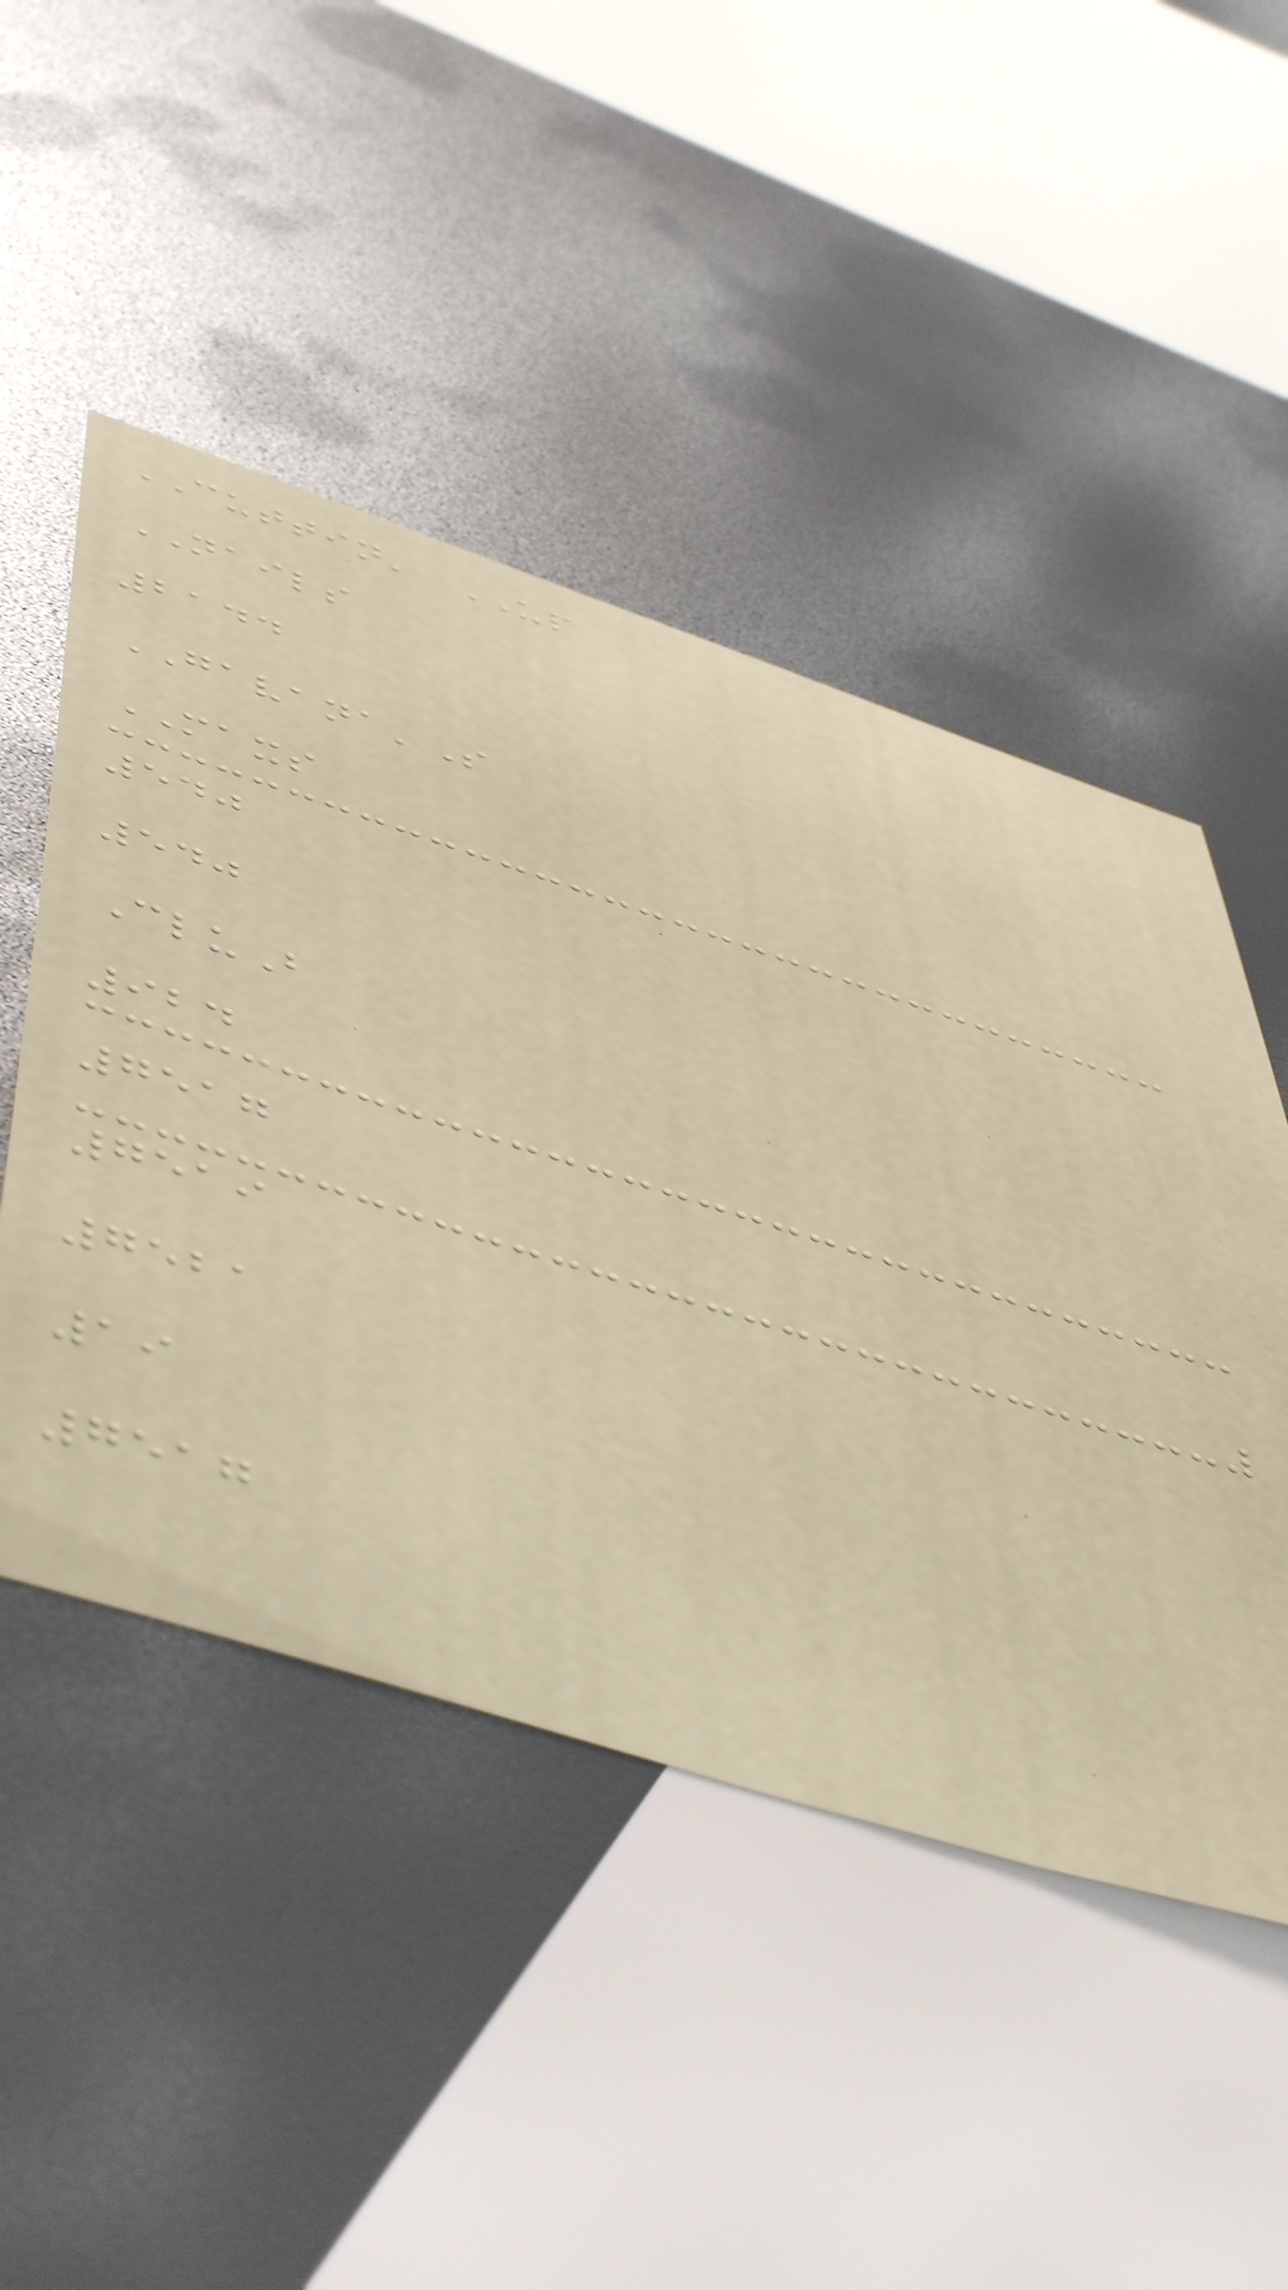CUTTIN' UP
NAILS
2144
GAVANA'S
MAXS
540
540
CluB
924
7517
7519
7521
19
7517
